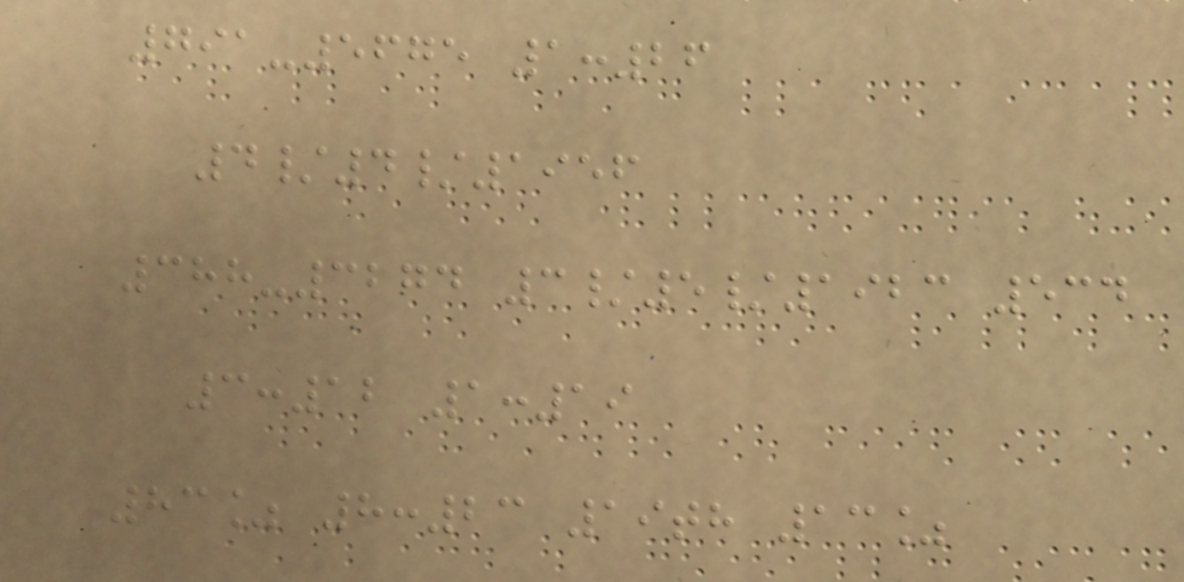791-5675 1:26
4/4/1956
388-3274 3/5/1923 534
3:12 1:19
83% 8:23 19th 13%
